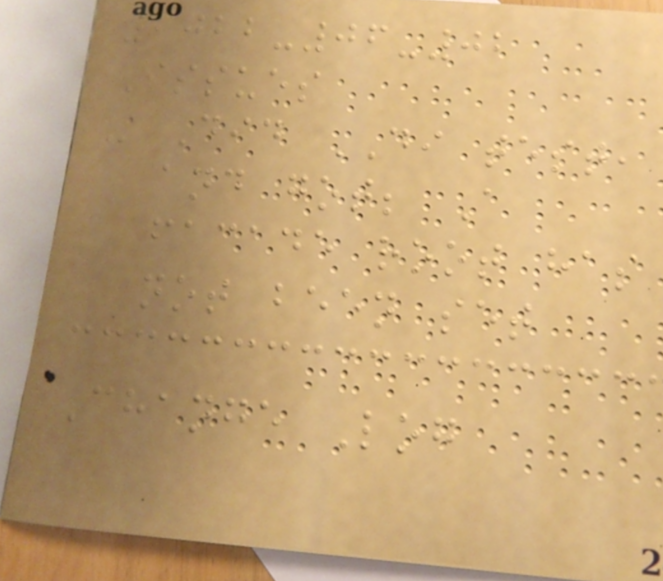2022-06-02
Issues
- Did DI test,
and got; A
facade root has
not been set
Change Log
